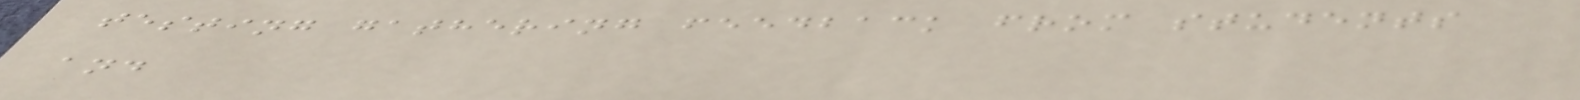testing gathering feedback from students
and
